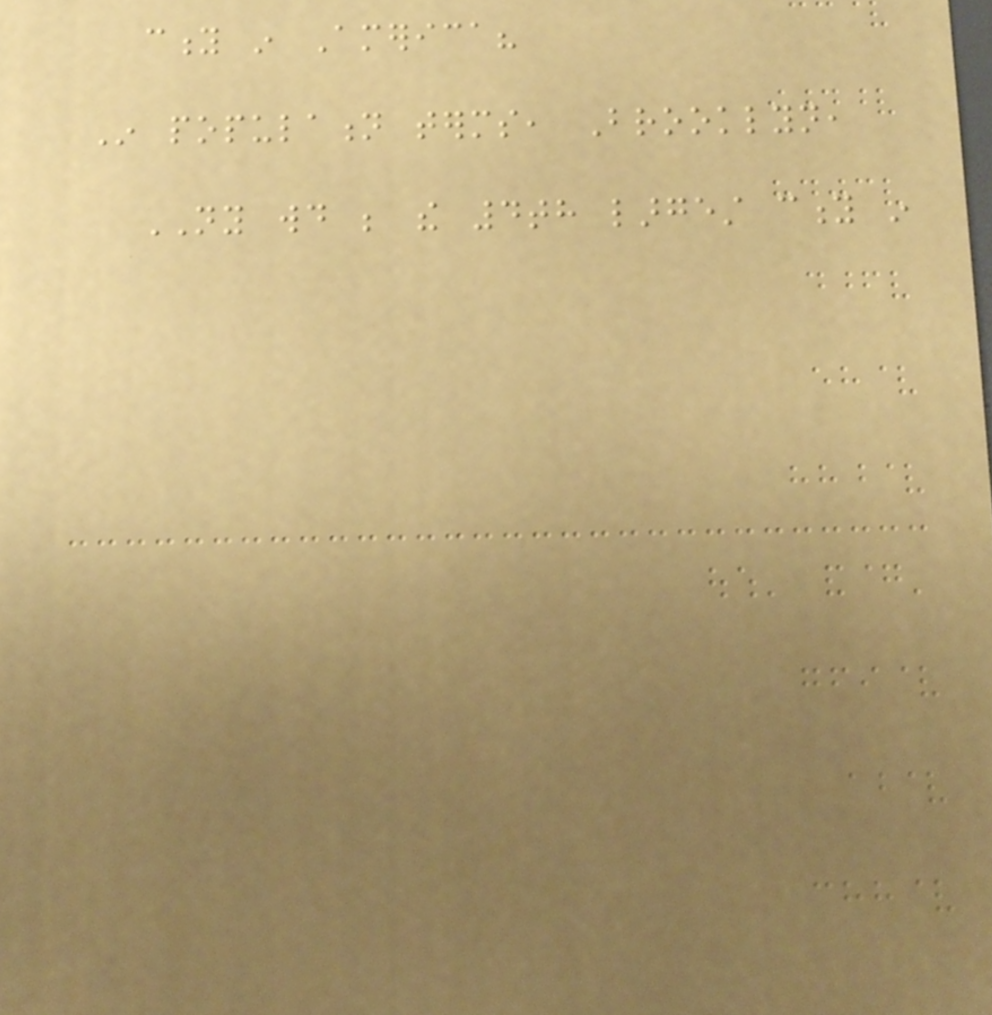city in America?
In population terms, Brooklyn,
NY would be the 4th largest city in
